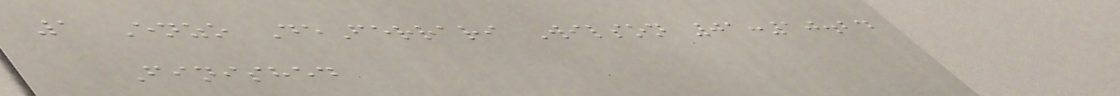1 Enzo DeFerrari Wilson 01:10.24
Finished
